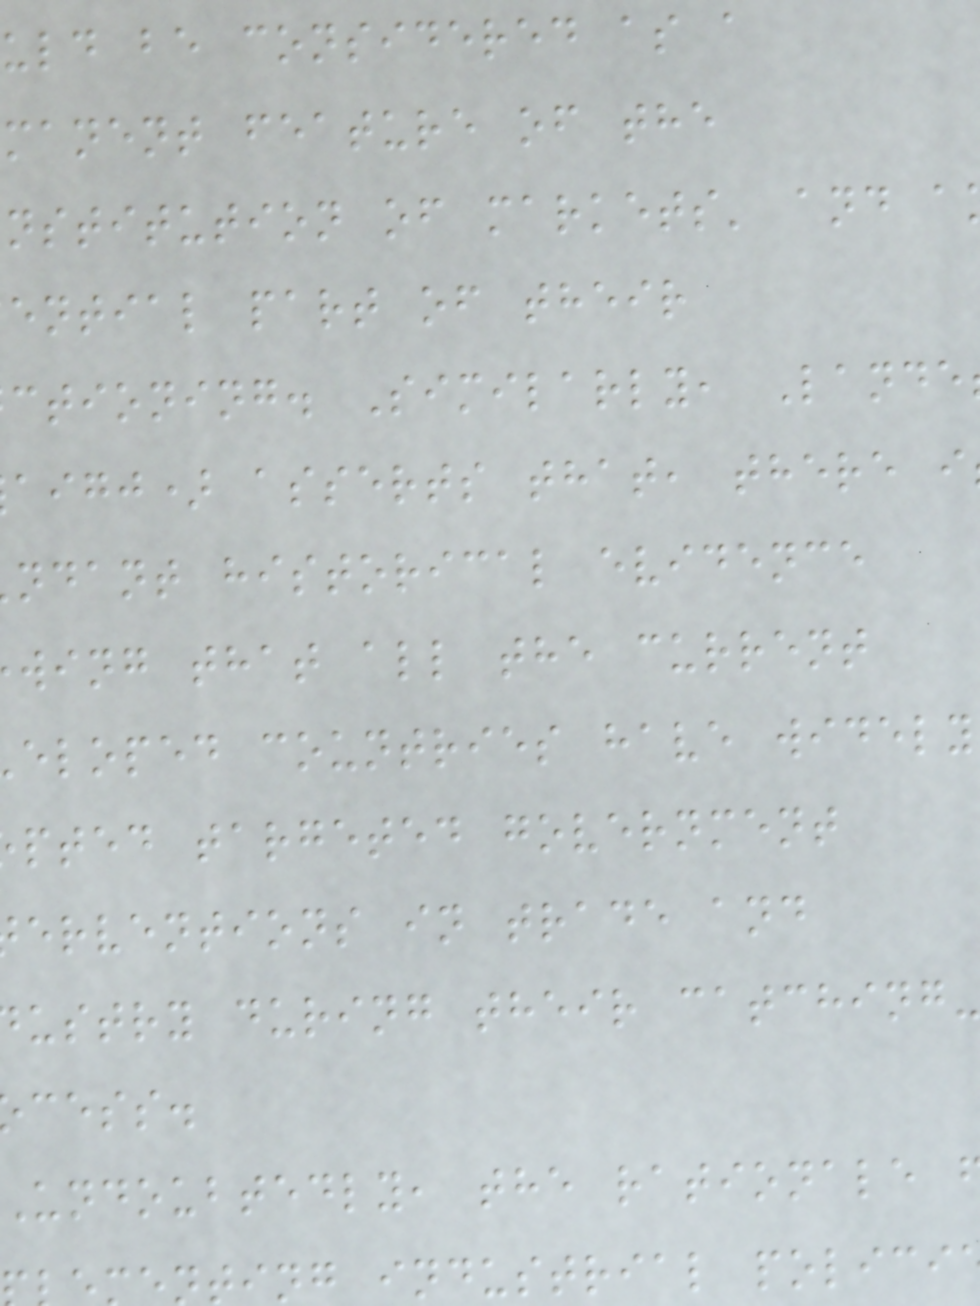uld be considered as a
manent feature of the
nstitution of markets' and a
ential part of their
ctioning. Similarly, Lande
aigj) asserts that, there i
ndant historical evidence
wing that all the current
eloped countries have widely
pted targeted government
erventions in trade and
ustry during their catching-
cess.
undoubtedly, the rationale
ting industrial polici
